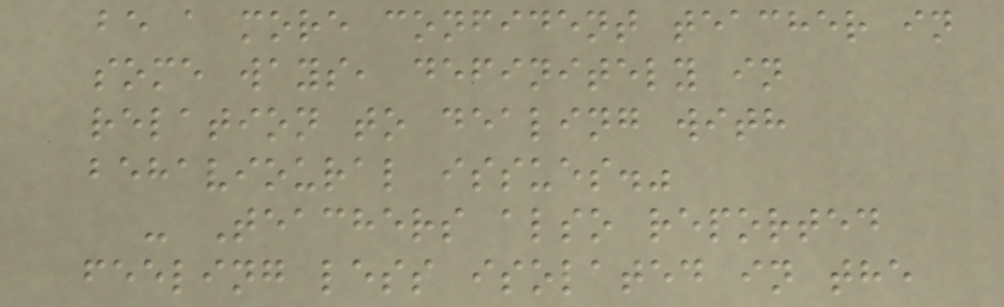be a more confident teacher in
some ways, definitely in
relation to dealing with
behavioural issues."
- Teachers also reported
feeling less isolated in the
